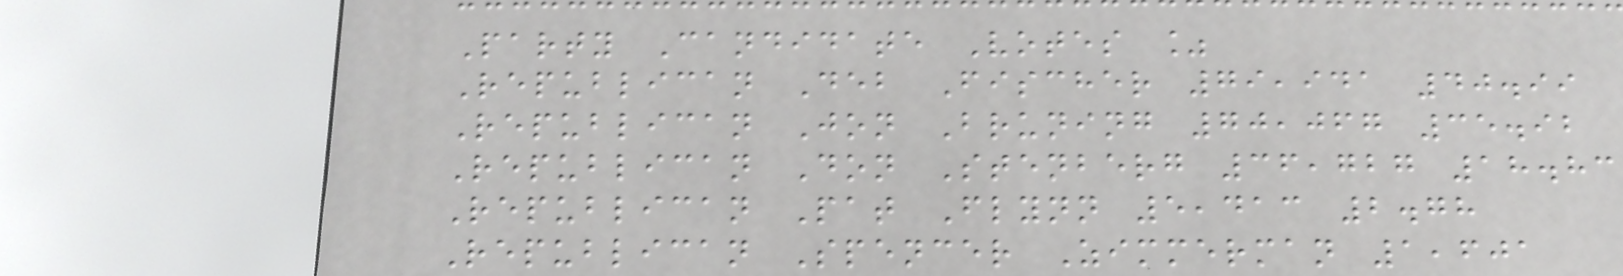Party Candidate Votes %
Republican Deb Fischer 79,941 40.99
Republican Jon Bruning 70,067 35.92
Republican Don Stenberg 36,727 18.83
Republican Pat Flynn 5,413 2.78
Republican Spencer Zimmerman 1,601
